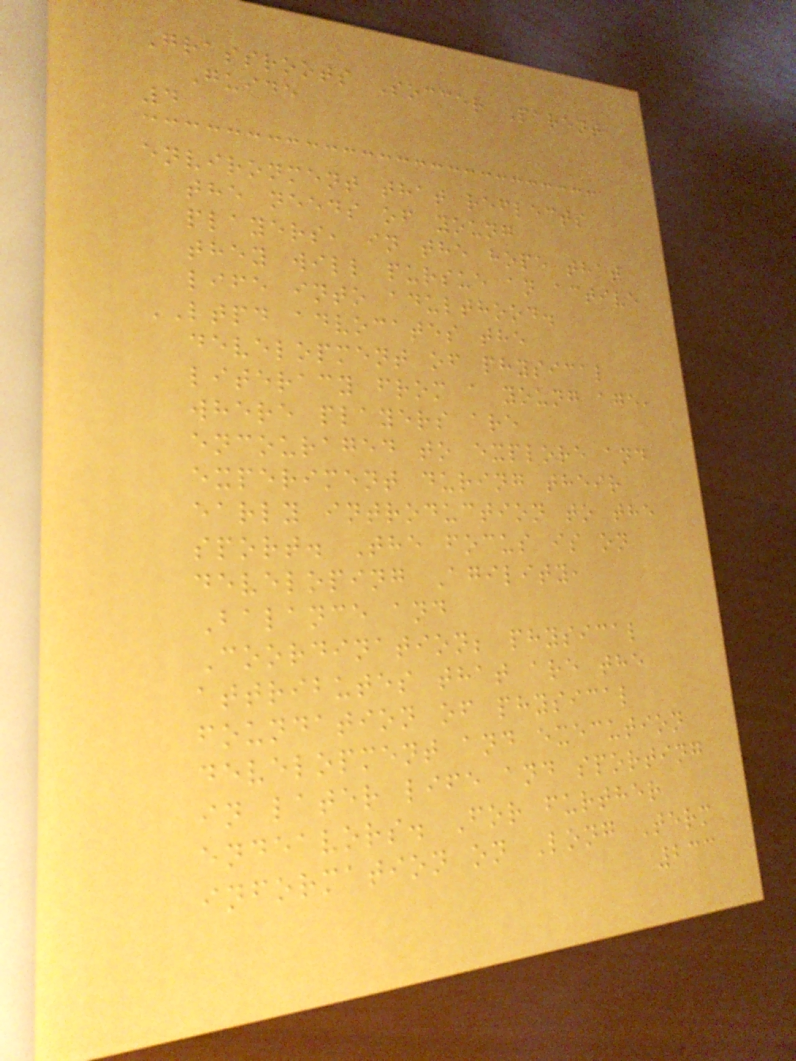Grassroots Soccer Parent
Guide
4
environment that reflects
the needs of young
players, in the hope that
they will pursue an active
life into adulthood.
LTPD advocates the
development of physical
literacy from a young age,
where players are
encouraged to explore and
experiment during their
early introduction to the
sport. The focus is on
developing Agility,
Balance and
Coordination; physical
attributes that are the
foundation of physical
development and execution
in later life and sporting
endeavors. For further
information on Long Term
233
